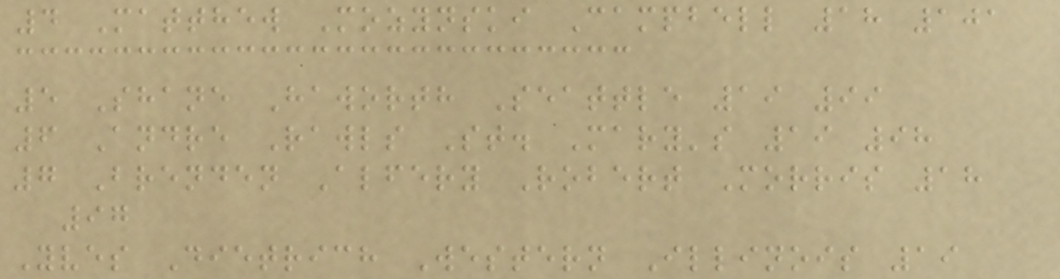4 Matthew Mozynski Campbell 18 101
5 Shane Haworth Seattle 19 99
6 Andre Rawls St. Mary's 19 98
7 Brenden Alfery Robert Morris 18
97
Yves Dietrich Western Illinois 19
